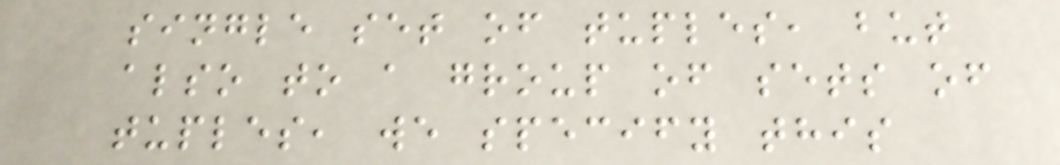single set of tuples, but
also to a group of sets of
tuples, we specify this
